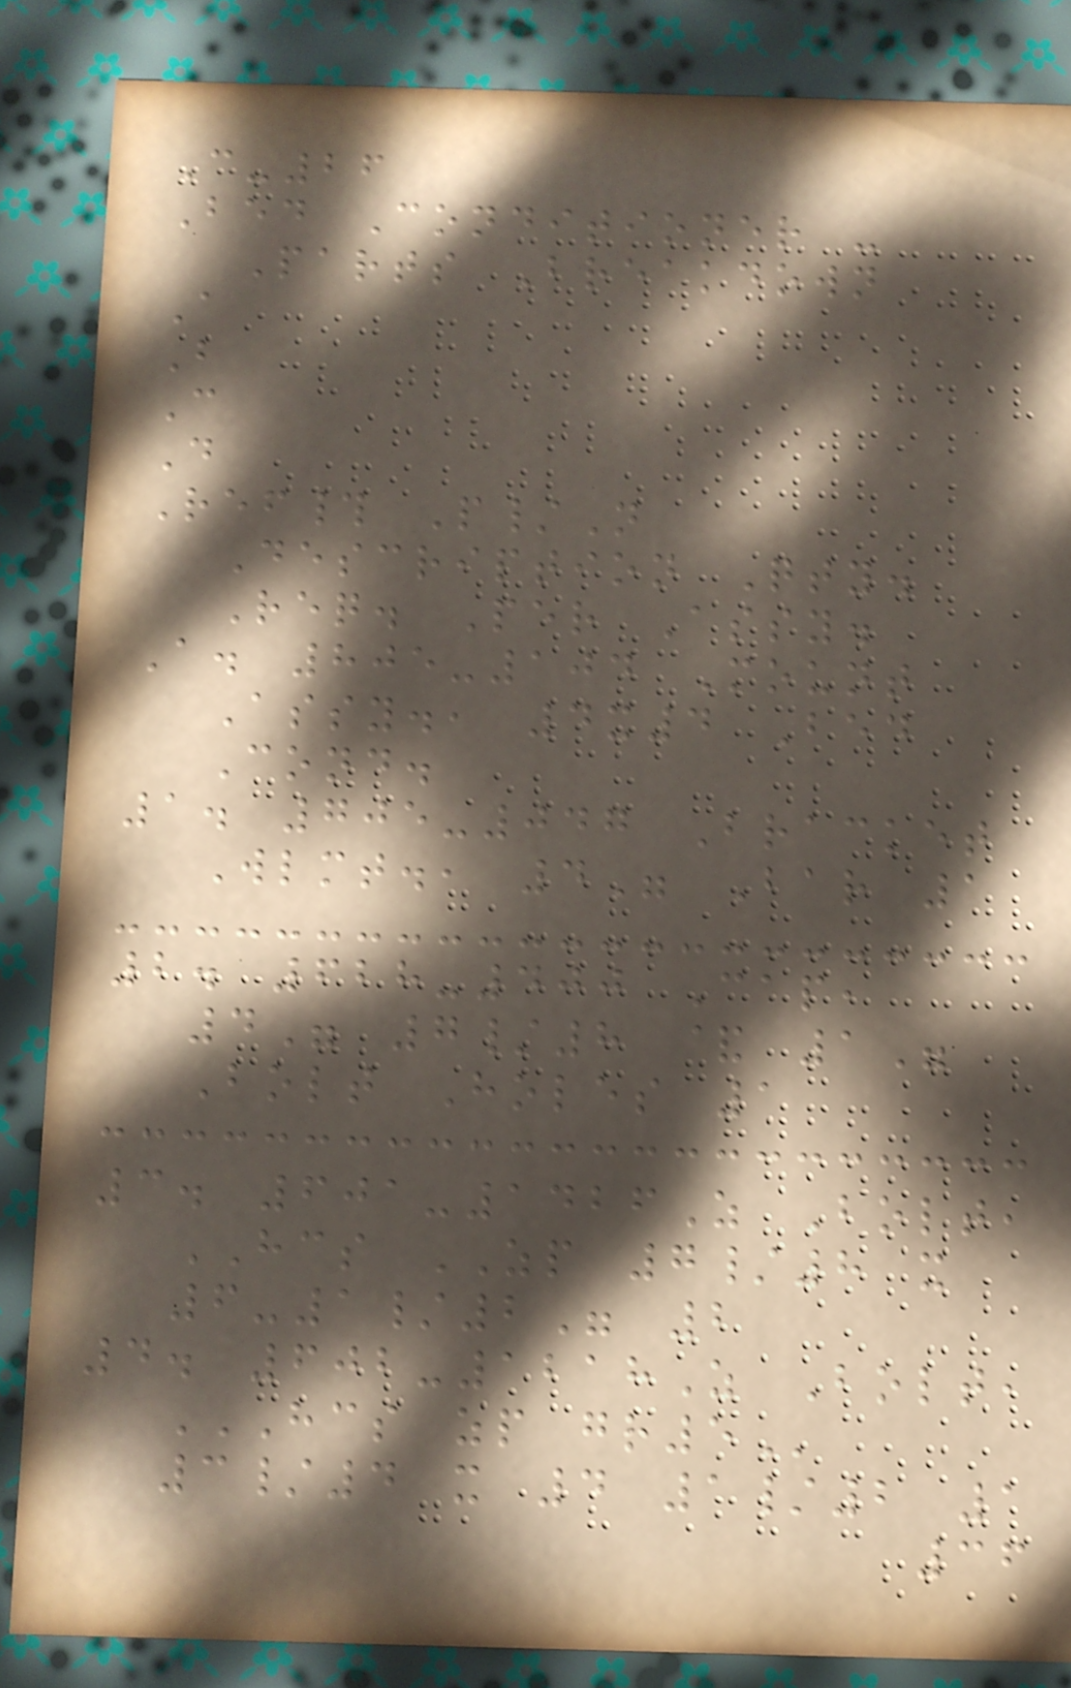C-26
Bed Conditioner -
Parts Breakdown
A
B
C
D
Ref# P/N
Description Qty.
Req. Per Assy.
A. 805-104 Mount
Assy., 4x4 Bed
Cond.
1. 705-047 Bracket
Wlmt., 4" Bar 1
2. 628-400 Cap,
4" 7/8 & 1"
Bolt Holes 1
3. 601-1426Z Bolt,
HCS ZP 7/8 x
6-1/2" 2
4. 602-1218Z Bolt,
HCS ZP GR5
3/4 x 4 1/2 1
36
